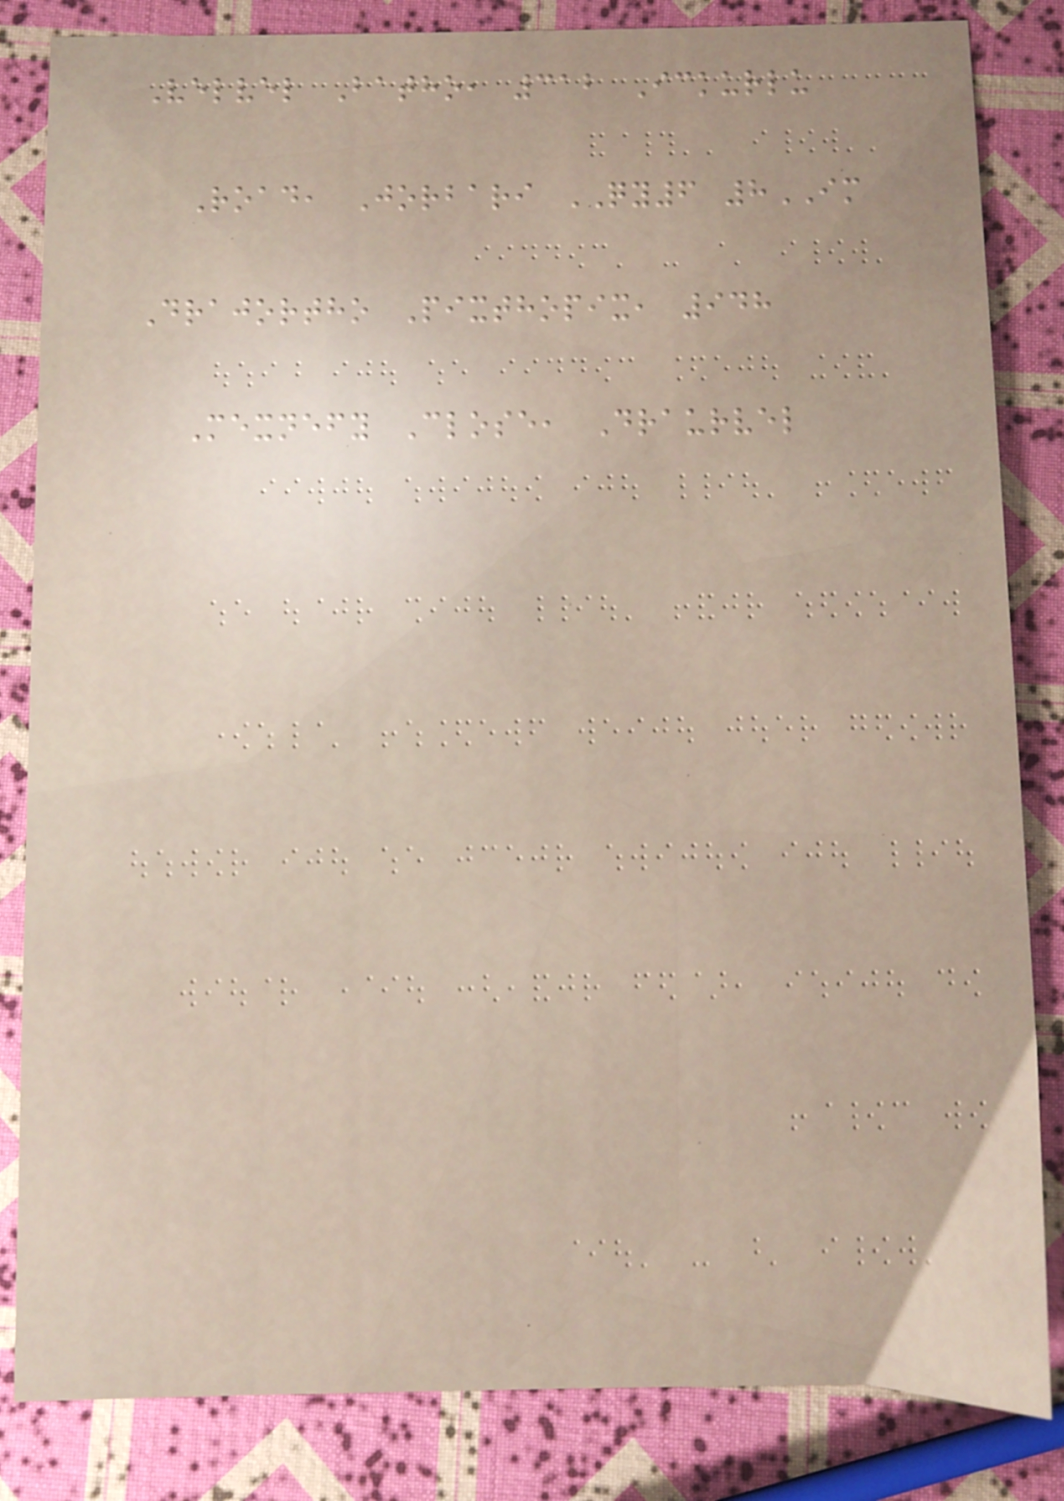Velvel Batho, 312 Ickurlu
Road, Jorbari QY6 8IM
Drajortho Pixthopix, 948
Mexnefy Close, Draurvel
